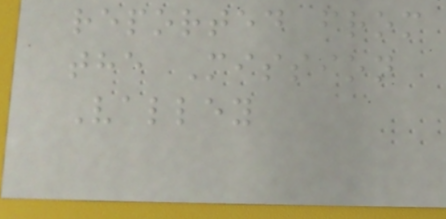reported from
the Mission
Valley
